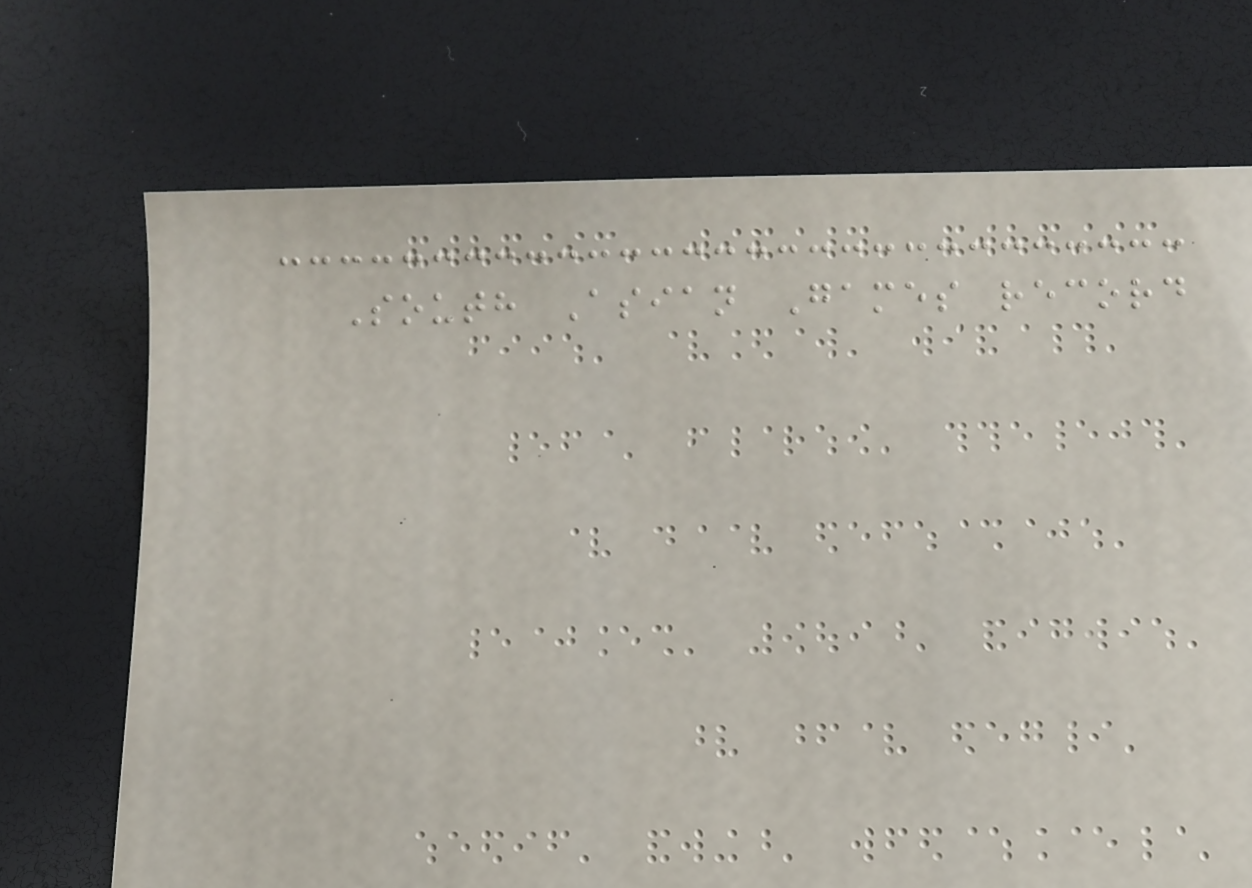South Asian Games record
